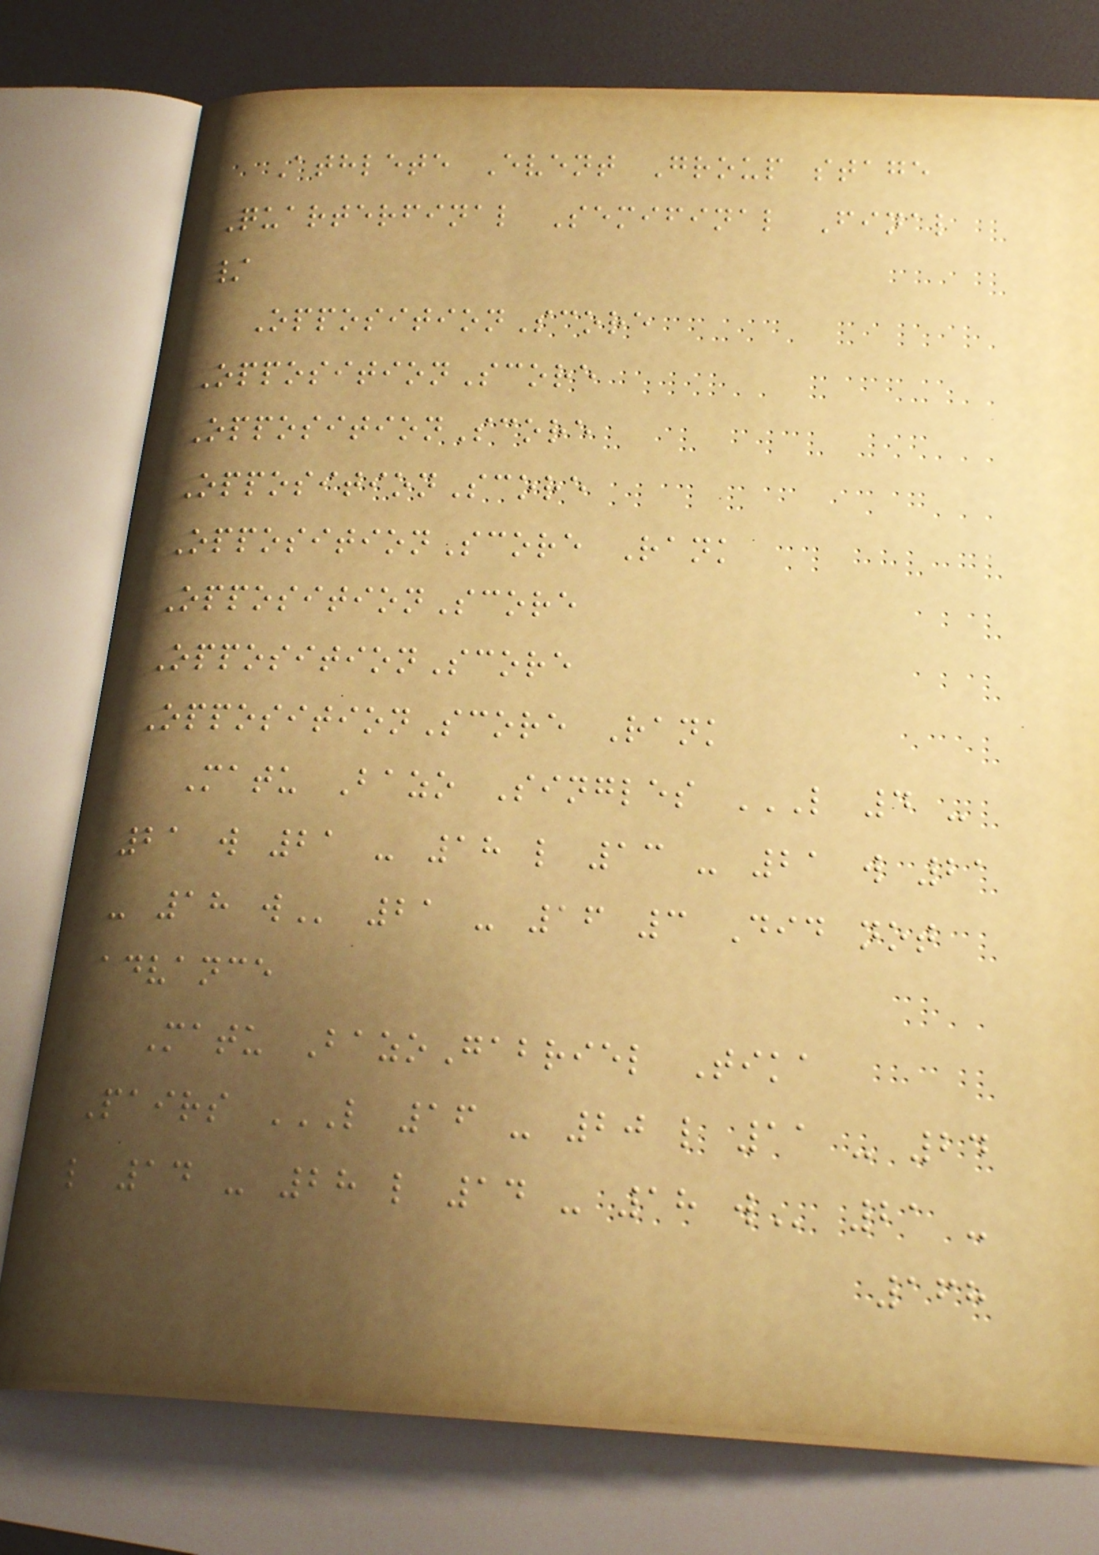Athlete Event Group stage
Quarterfinal Semifinal Final
/
OppositionScore
OppositionScore
OppositionScore
OppositionScore
OppositionScore Rank
OppositionScore
OppositionScore
OppositionScore Rank
Matu Bazo Singles L 4 -
21 W 21 - 18 L 13 - 21 W 21
- 18 W 21 - 16 3 Did not
advance
Matu BazoGabriel Tika
Pairs L 16 - 20 L 11 - 24
L 14 - 28 L 14 - 18 W 21 -
168
